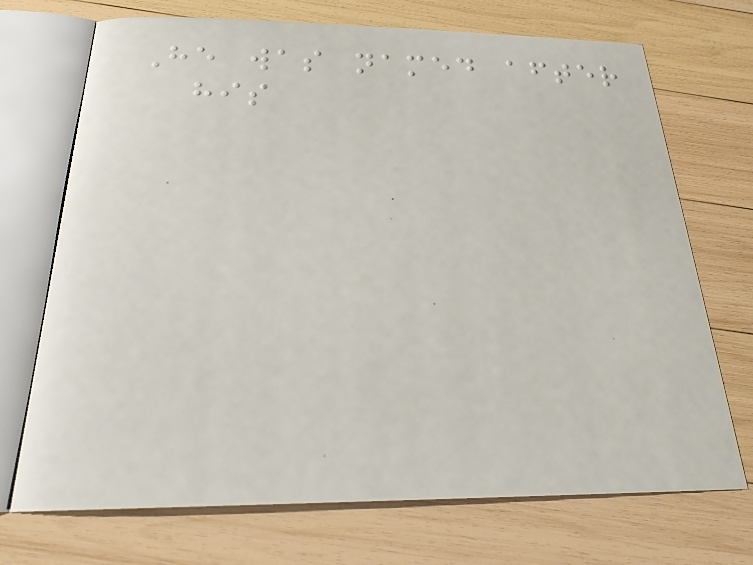He was named after
his
